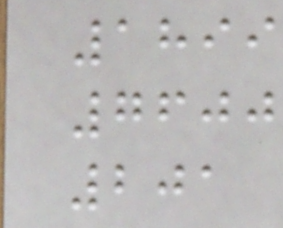1899
7600
201
